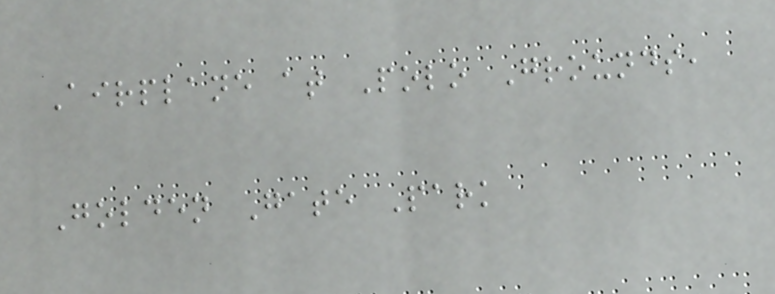Airplane at Polo Grounds,
Golden Gate Park
